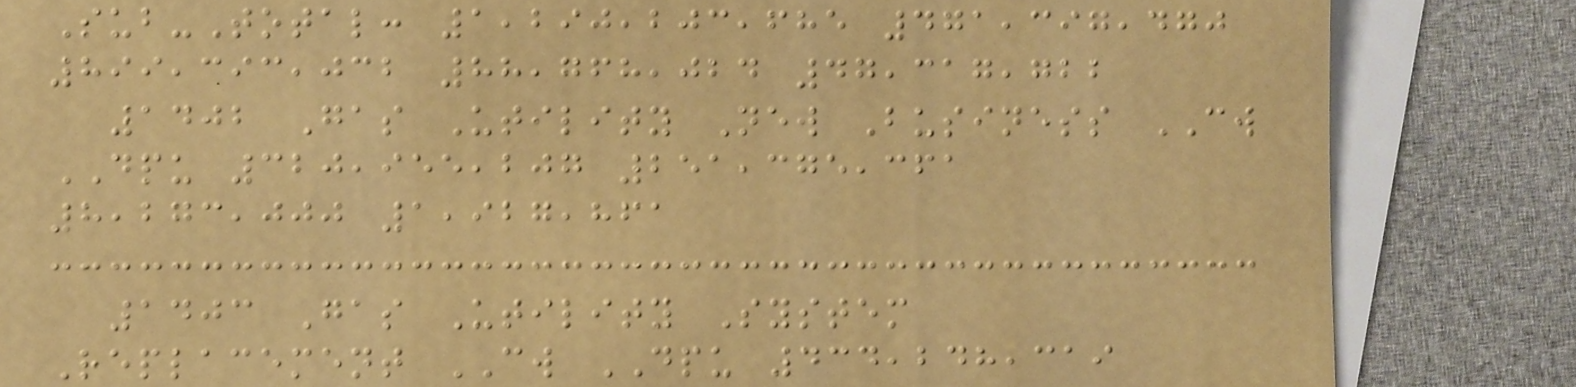Sub-Total: 1,290,203,685 471,397,470
899,393,032 88,768,024 47,317,722
1402 Gas Utility New Business CW
DPU 320,955,207 251,375,361
8,273,000 1,927,861
1403 Gas Utility System
Replacement CW DPU 434,248,319
